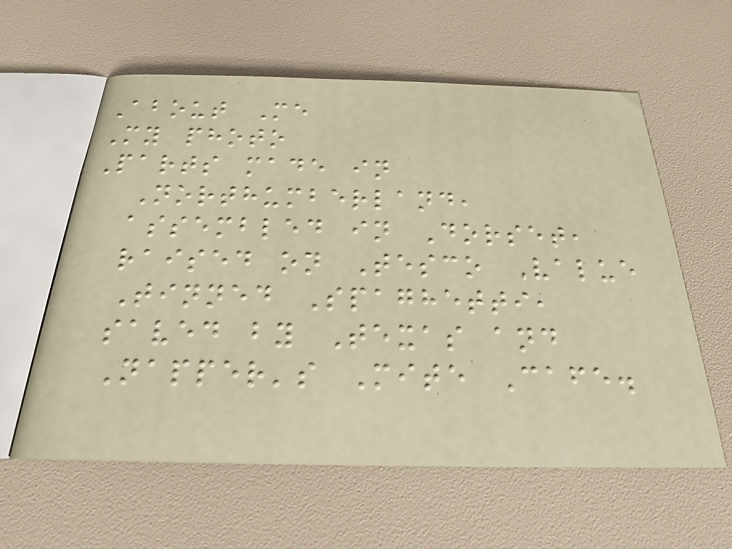About Me
My photo
Parts made in
Northumberland,
assembled in Dorset,
raised on Tesco Value
Tinned Spaghetti,
saved by Texas and
Napper's Mite Cafe.
